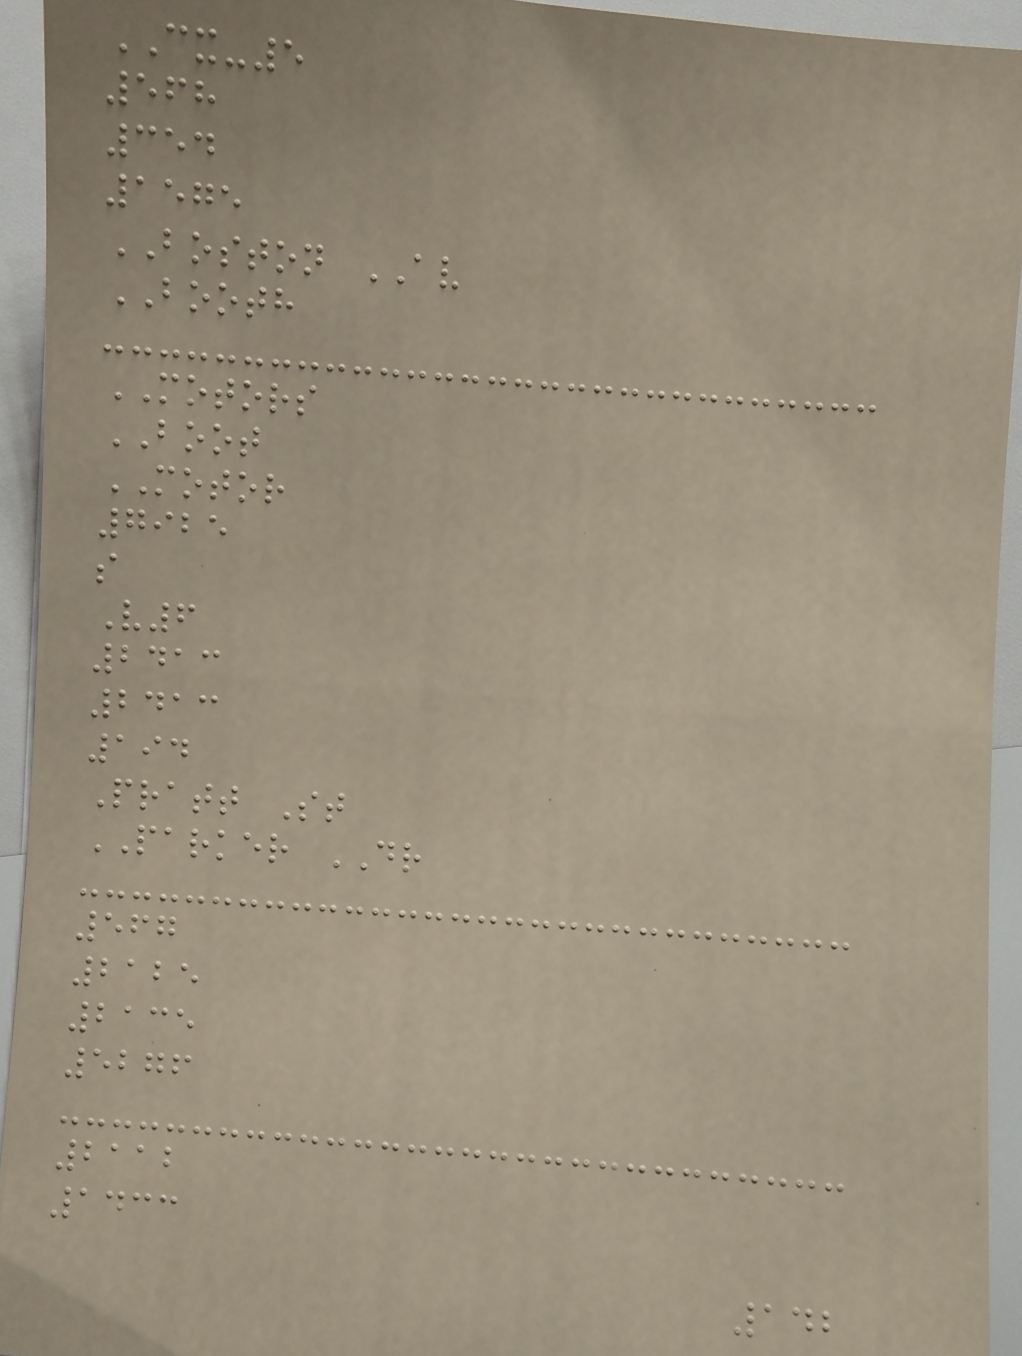CX-5
568
354
1575
BOSTON AV
BOOTH
MOTORS
BOOT
MOTOR
7925
s
V6
2413
2413
194
Pratt St
PARKER DR
567
2125
2135
5276
2112
1433
142
